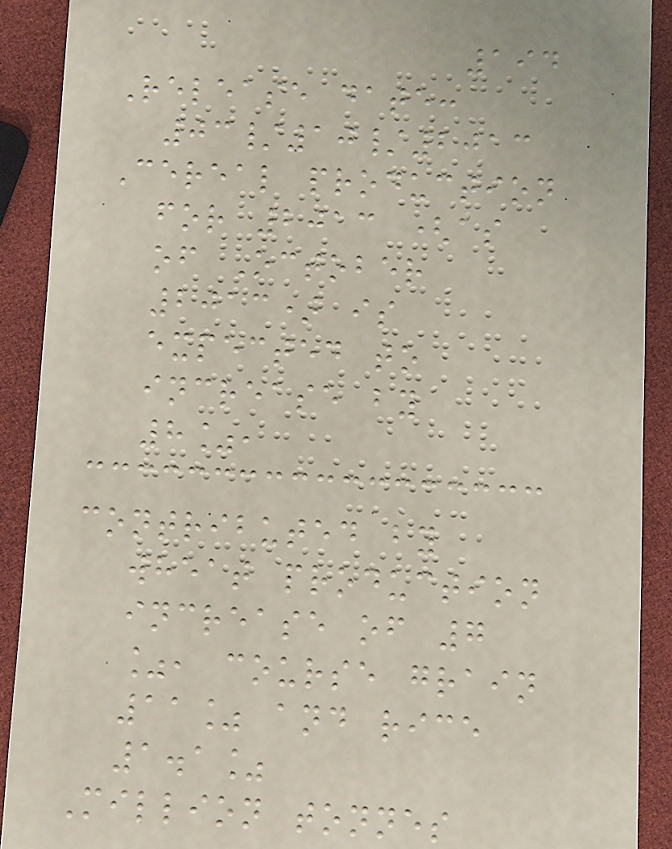194
Release date:
03/10/2013
Cereal production
for 2013 (as
of October
2013) is
expected to
increase by
8%,
contributed by
wheat production
increase of 7
%, course grain
11% and rice
1.1%
Million tonnes
